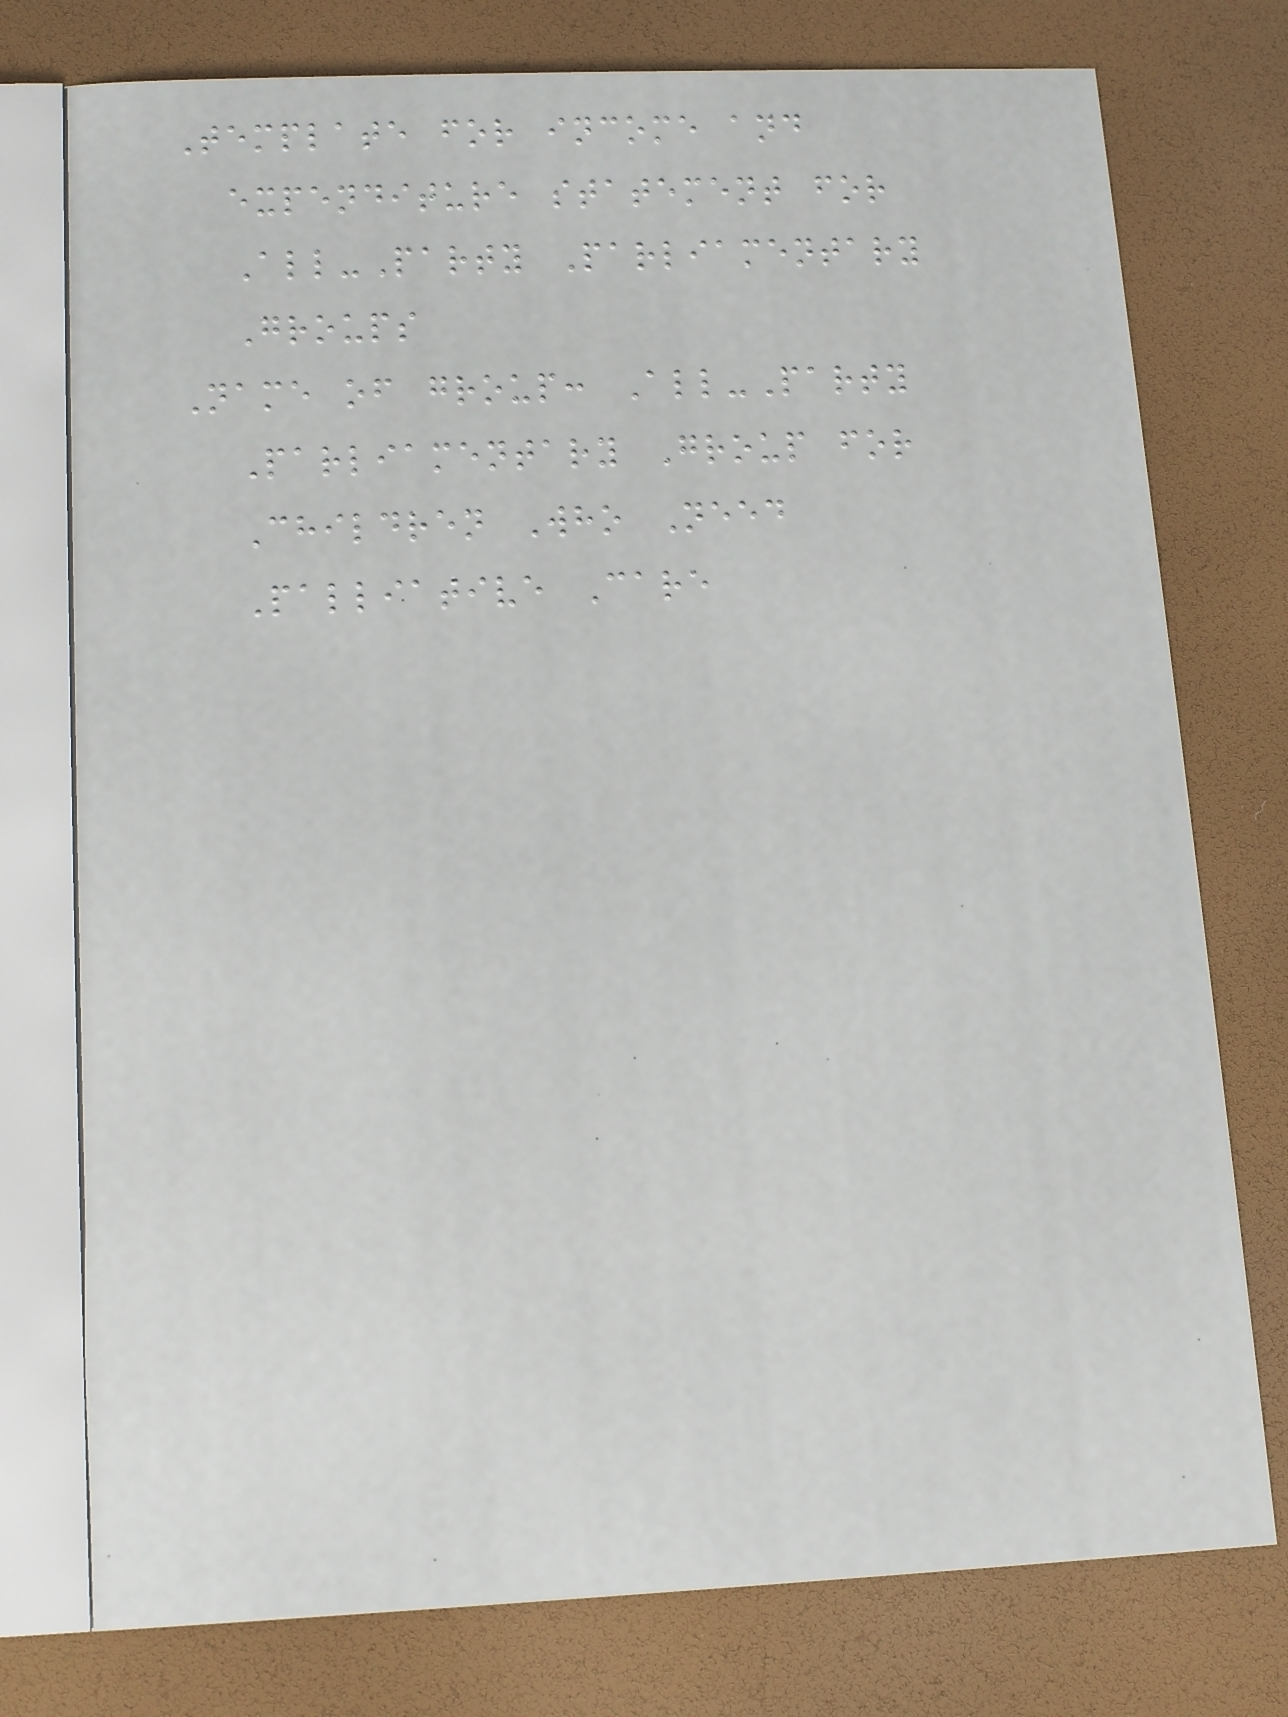Template for income and
expenditure statement for
All-Party Parliamentary
Groups
Name of group: All-Party
Parliamentary Group for
Children Who Need
Palliative Care
